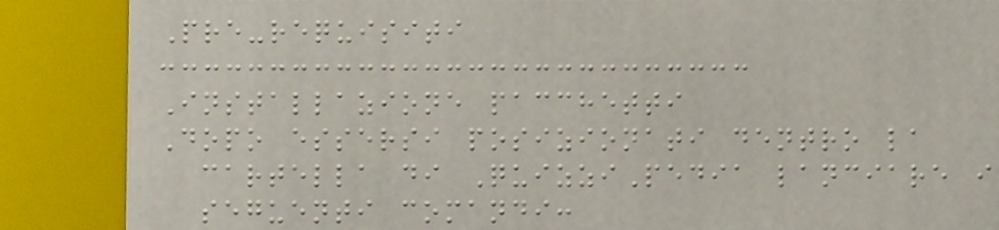Pre-requisiti
Installazione pacchetti
Dopo essersi posizionati dentro la
cartella di QuizziPedia lanciare i
seguenti comandi:
